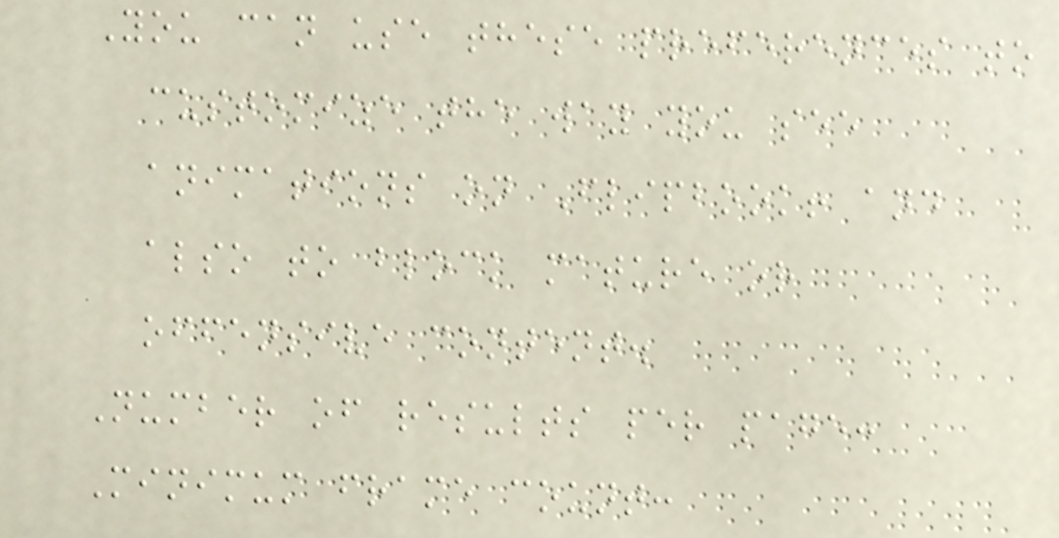You can use these preferences to
customize the way you see
animations on Flipbook! and
also to block mature or
offensive content.
Number of results per page:
Minimum frame count:
